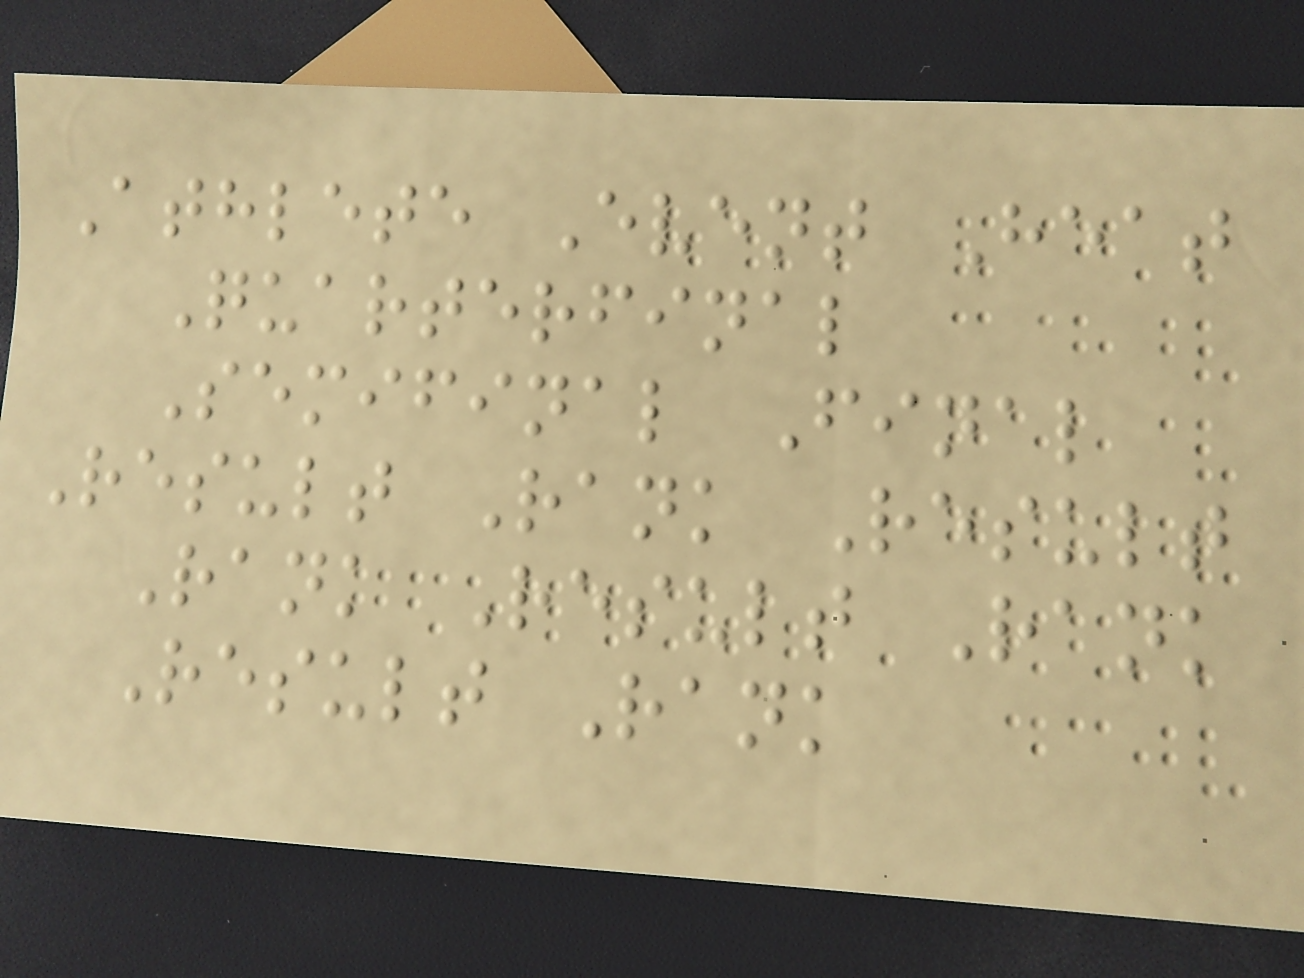Athlete Event Heat
Quarterfinal
Semifinal Final
Result Rank Result
Rank Result Rank
Result Rank
